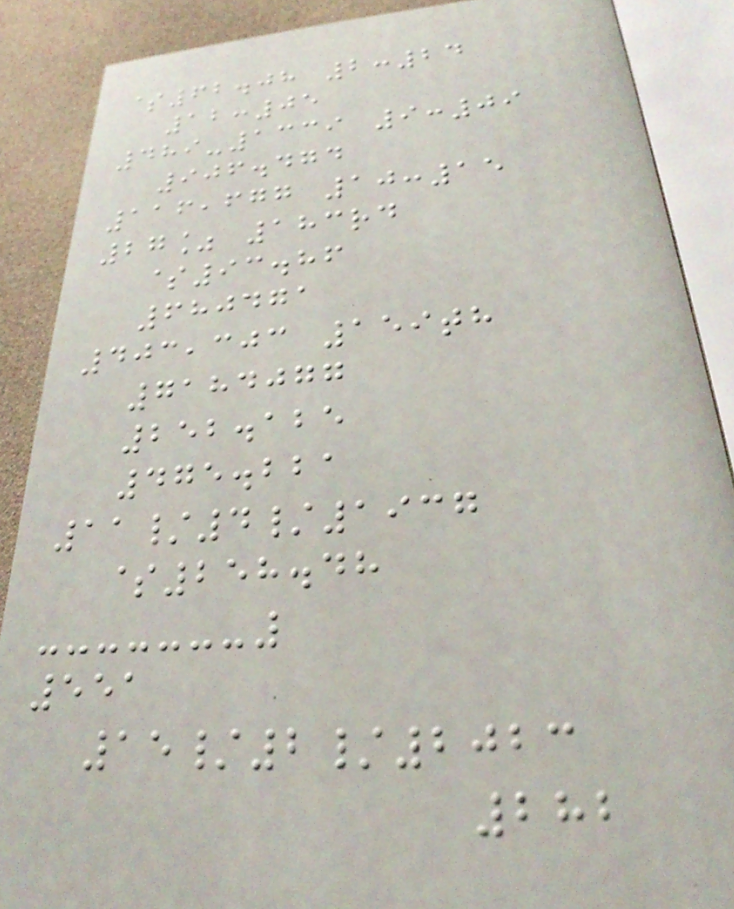$62.08 2:24
12:05
489-1339 9:09
906.474
116,677 10:15
27% 183rd
$93.86
680471
403,303 159th
7184077
252.125
475.221
11/4/1937
$258.48
551
15/2/2023
282
